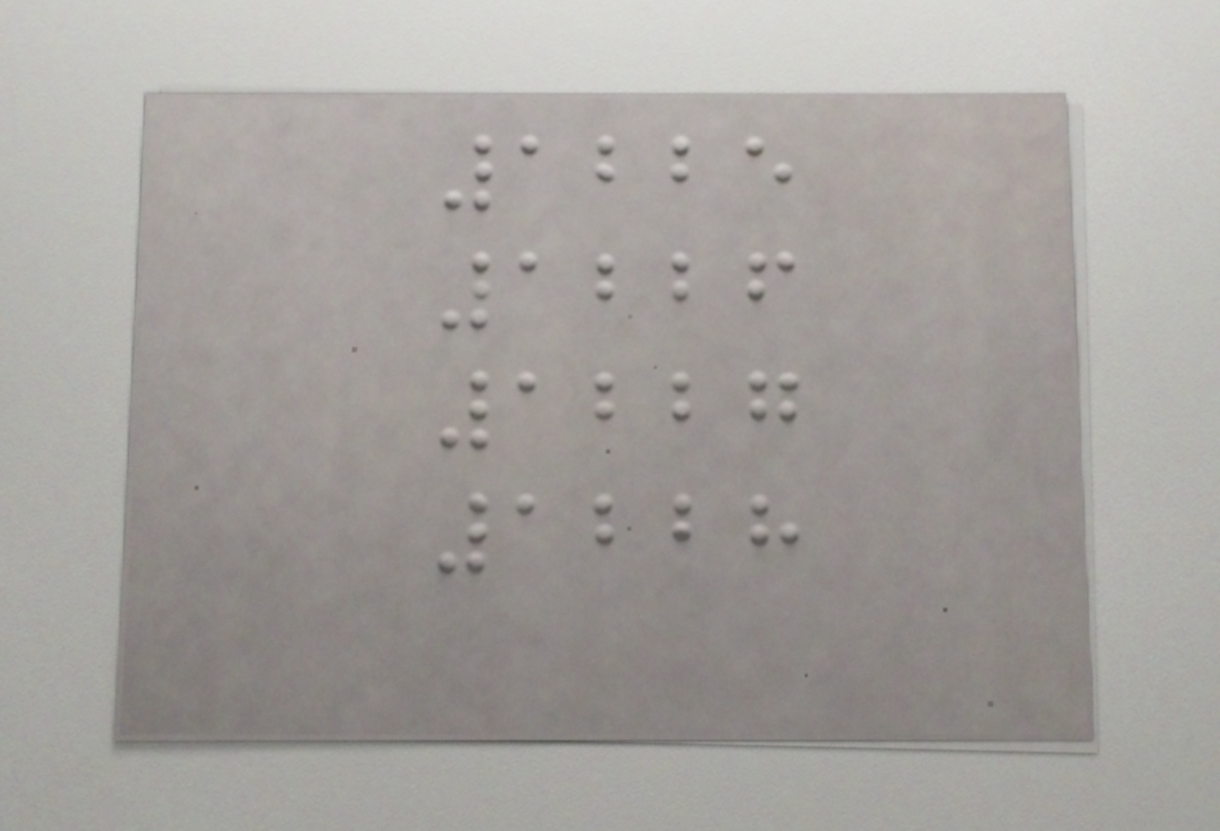1225
1226
1227
1228
